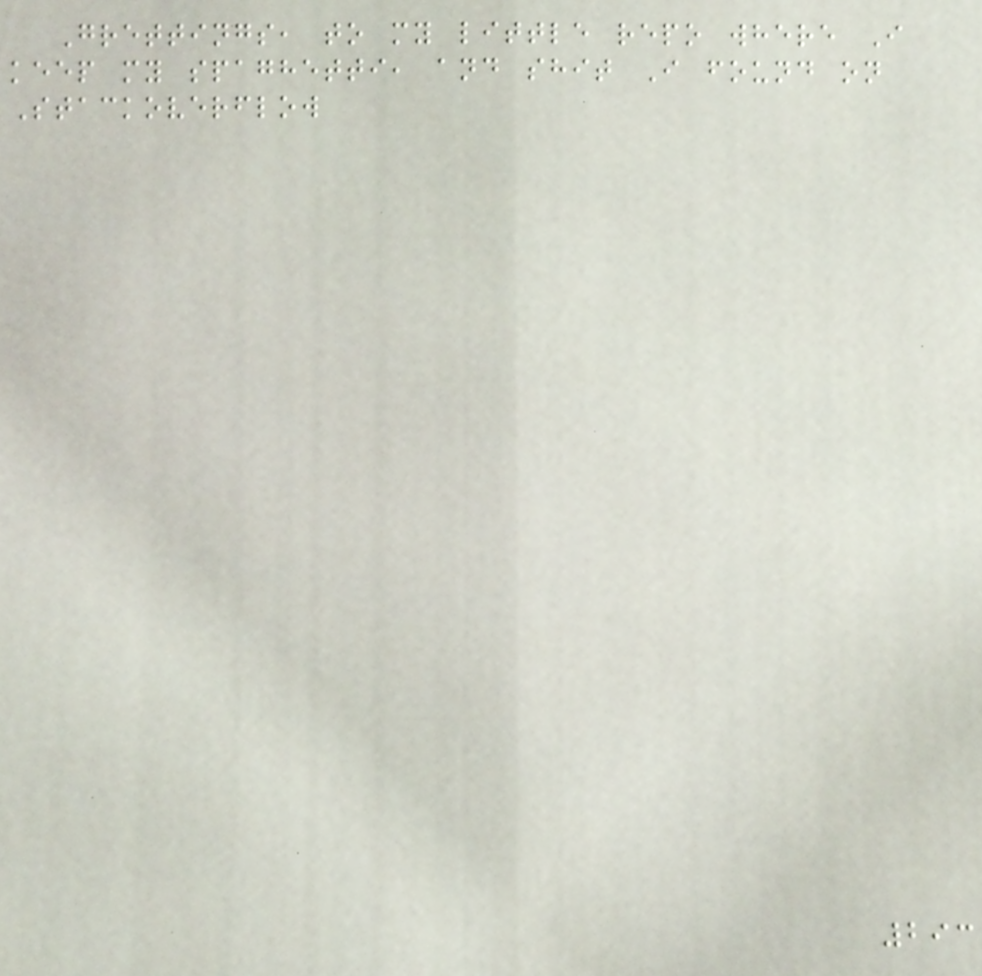Grettings, to my little repo where I
keep my spaghetti, and shit I found on
Stackoverflow
293
